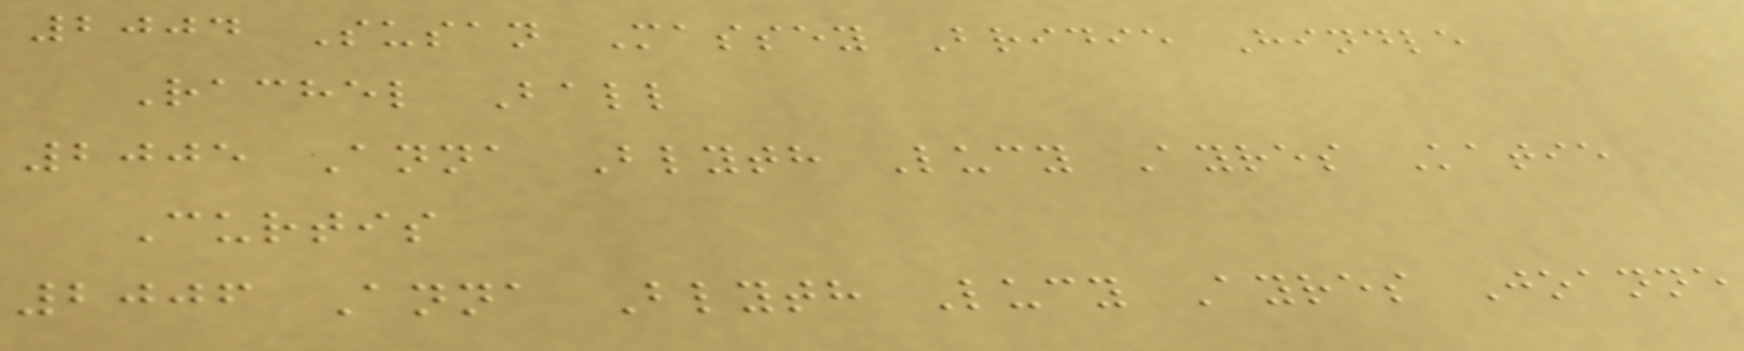2004 Susan Massey Bridie Hindle
Rachel Ball
2005 Anna Blyth Lucy Ayres Katie
Curtis
2006 Anna Blyth Lucy Ayres Joanne
